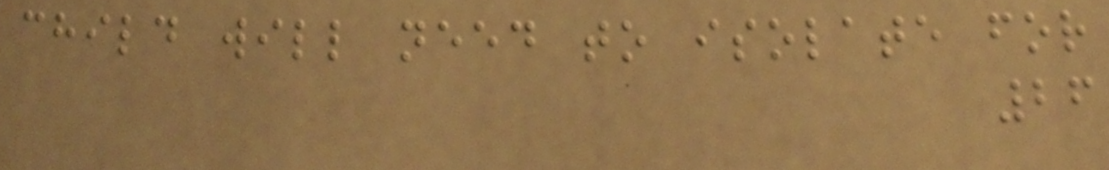child will need to isolate for
26
